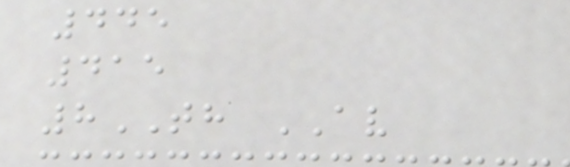445
415
8TH AV
